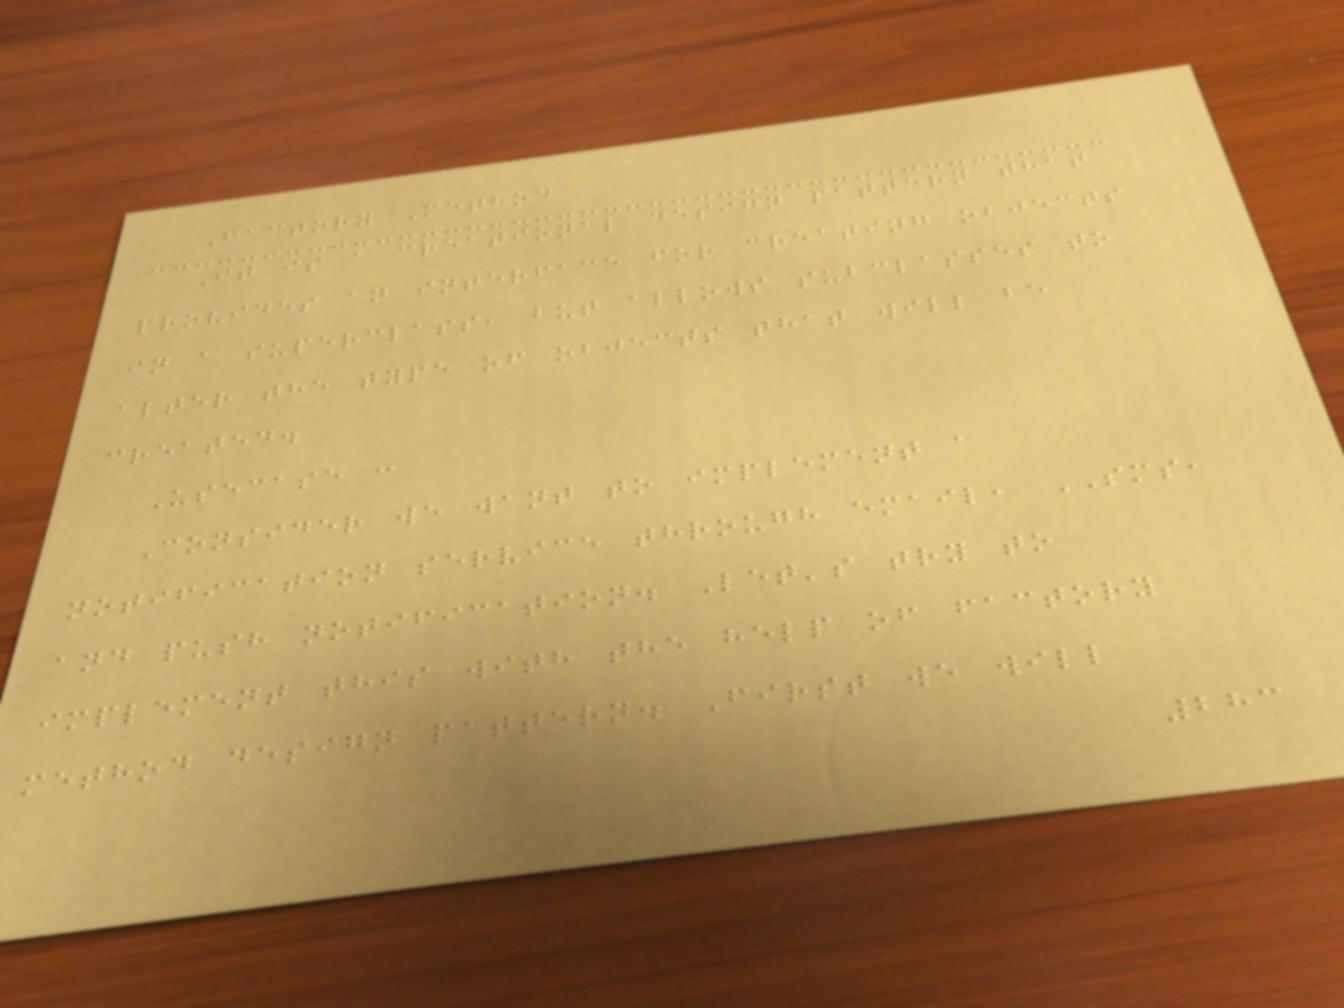Factory Method
It is a creational design pattern that
provides an interface for creating objects
in a superclass, but allows subclasses to
alter the type of objects that will be
created.
Usecase :
Consider we want to implement a
notification service through email, SMS,
and push notification. Let's try to
implement this with the help of factory
method design pattern. First we will
283
